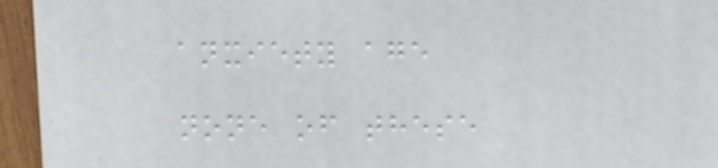anxiety age
none of these
